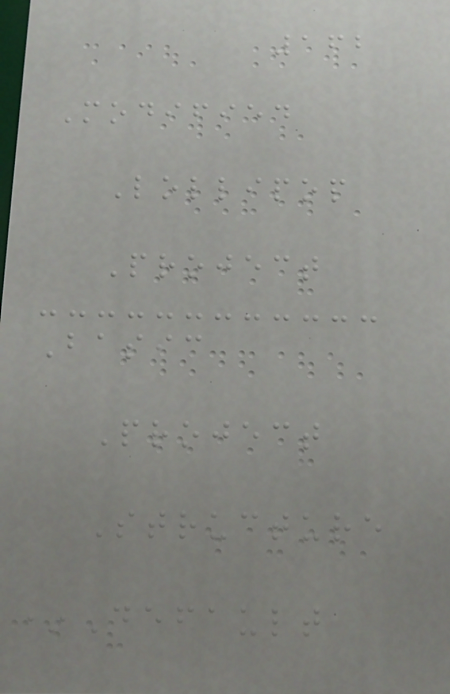162
Modified
Lollipop
Project
Basic
Project
Structure
*Default
